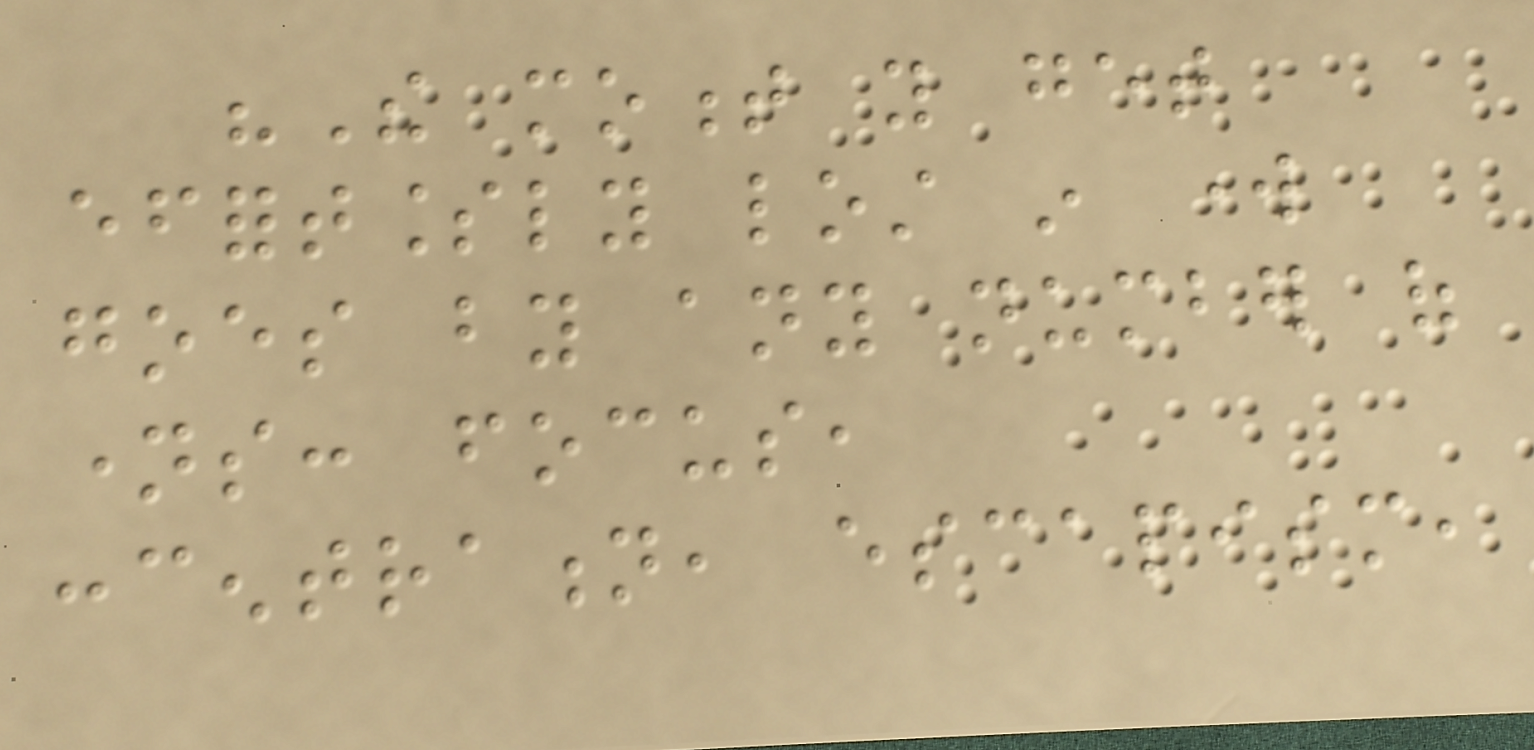"The moment you get
effortlessly lost in work
goes by any number of
names: focus,
concentration, escapism,
